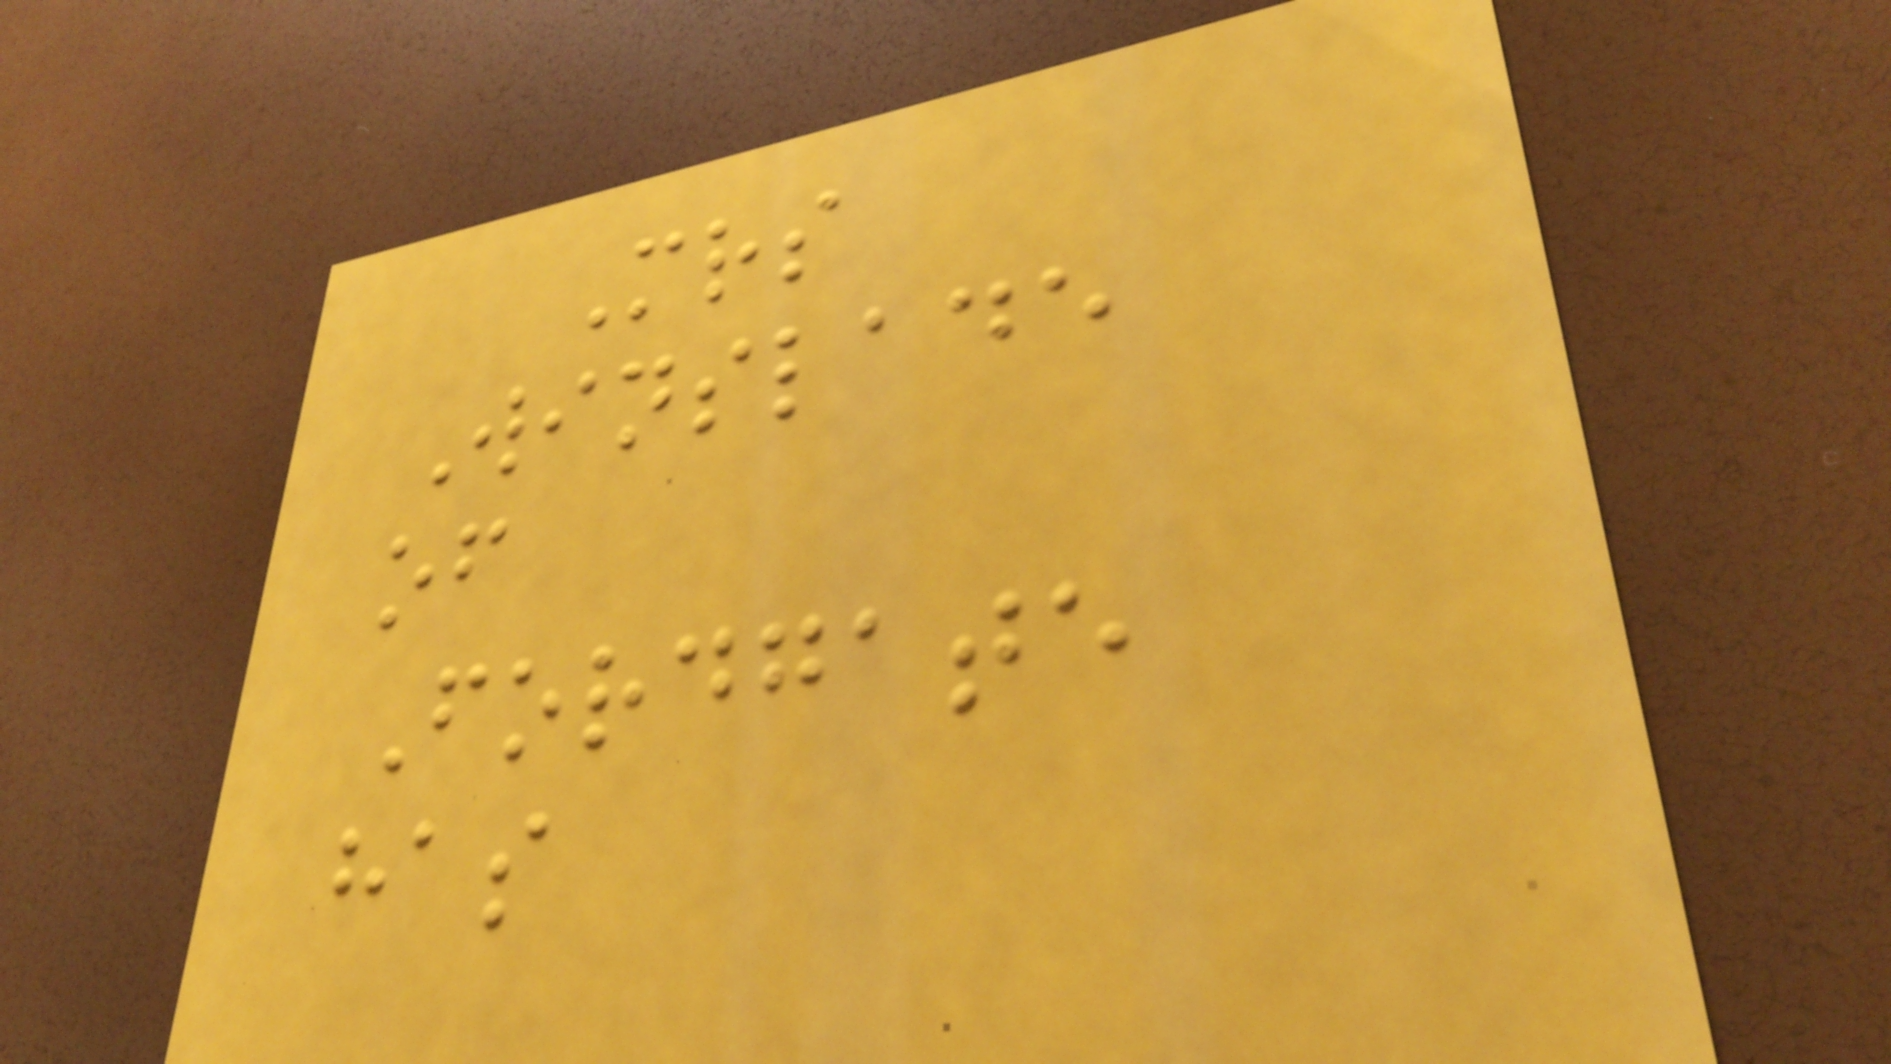Mrs
Winslade
of
Fordgate
has
